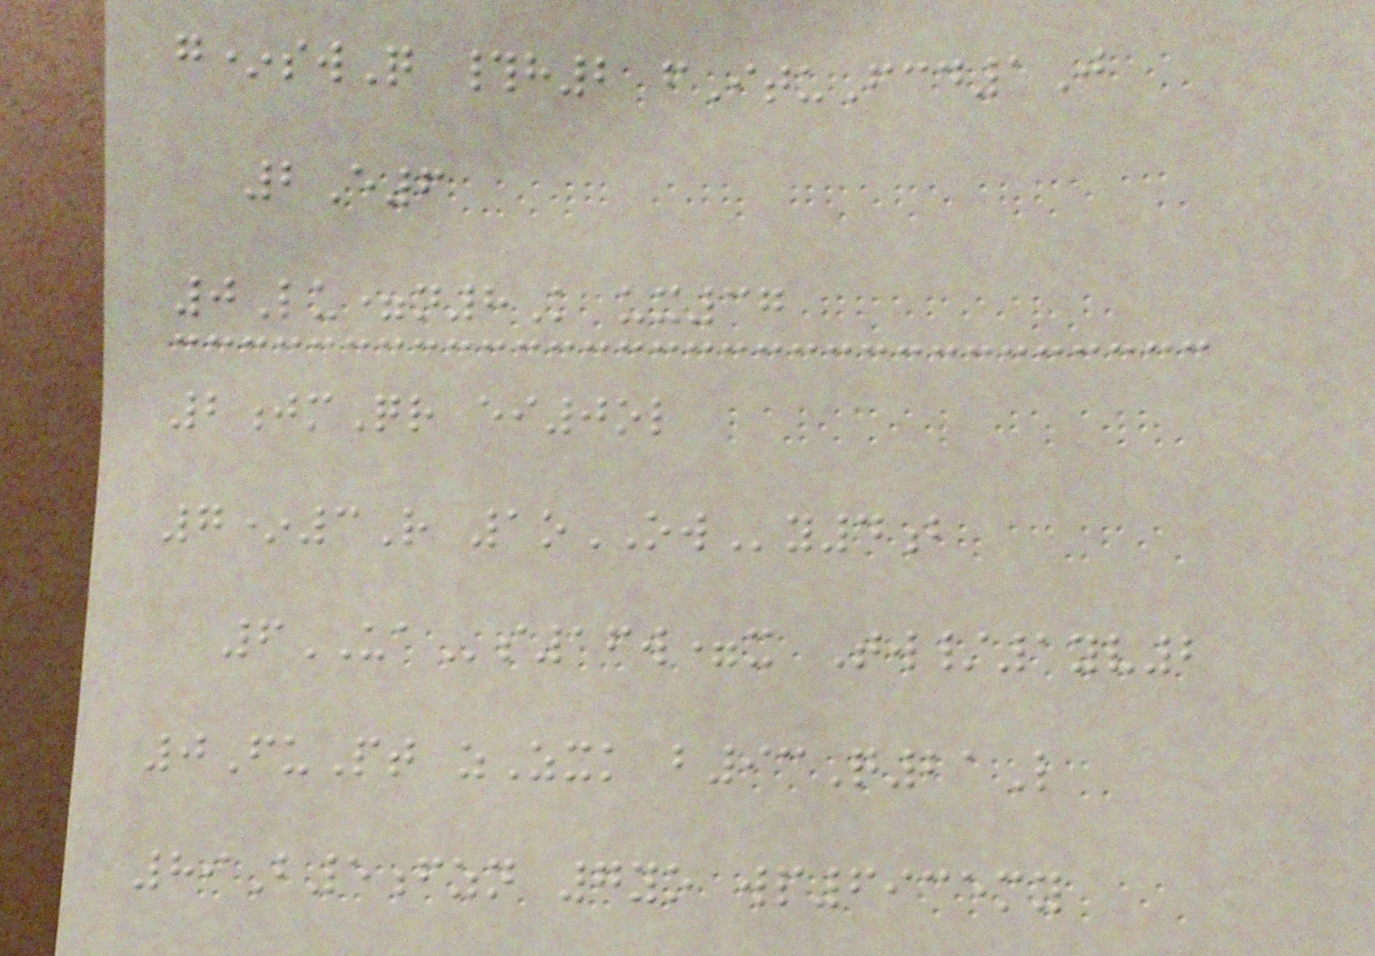g*swQ #h2 fItuFcd1J
2E6
0Lu=n8K ux37
2jmQr ei0ol
7*3R 1oOWy4b
6UAs16w=x Tw/1yv2
0FuPt zZxk b93Q21L
89B5fzn 7yo wp6935my
